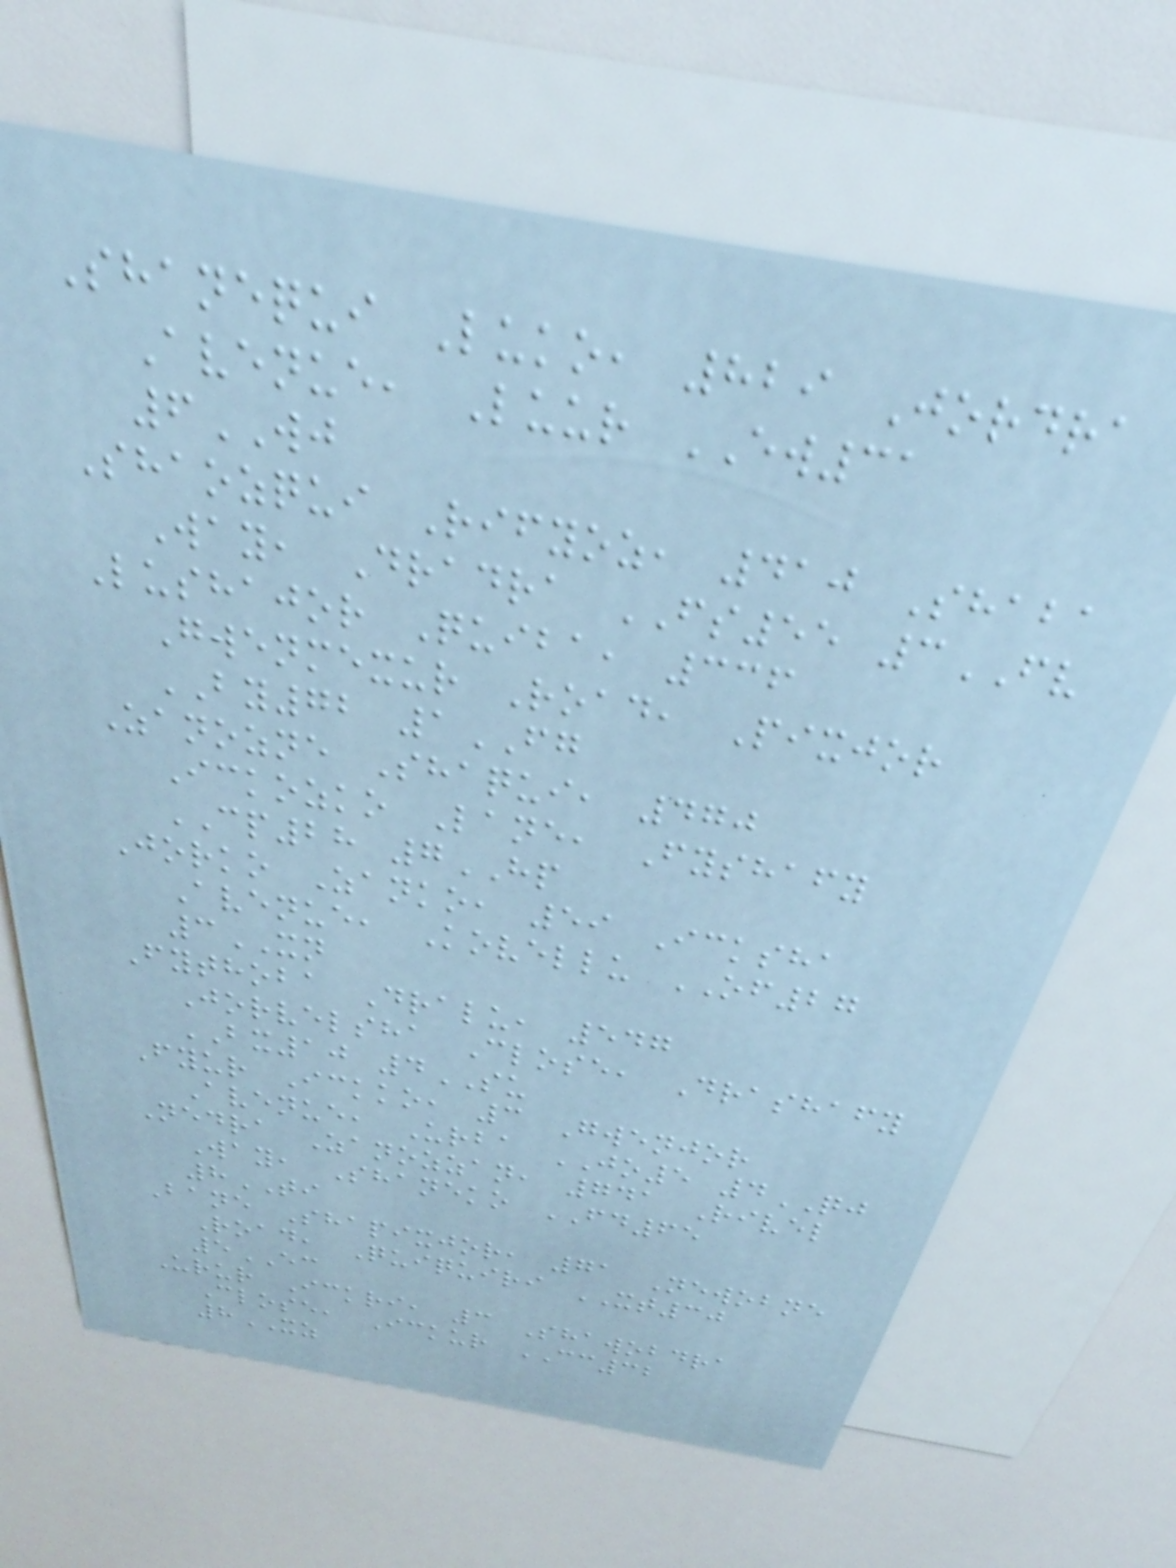Shanequi Luko, 829 Jordra
Avenue, Luur EW31
6WJ
Shaozqui Rifyoz, 410 Shaba
Way, Dradra FS55 3FV
Lushajor Quiba, 336
Gwenmexur Road, Pixjor
BY72 1FG
Zanozne Shaqui, 470
Ickozko Lane, Fyshafy
CP28 7HP
Jorko Zanko, 59 Icksha
Avenue, Kovellu OF27
3XN
Fythoba Dralu, 547
Jorvelsha Close, Drashafy
BX10 4SU
Fyur Ickko, 3 Gwenjor
Avenue, Urba JO5 4QJ
Nedra Zanozzan, 741 Rivel
Way, Shaneko FD65
8TI
Bane Shapixjor, 71 Newobne
Road, Quiquiri XT30
5EC
Urur Ickri, 3 Shawobdra
Close, Ickur CC32
8XZ
